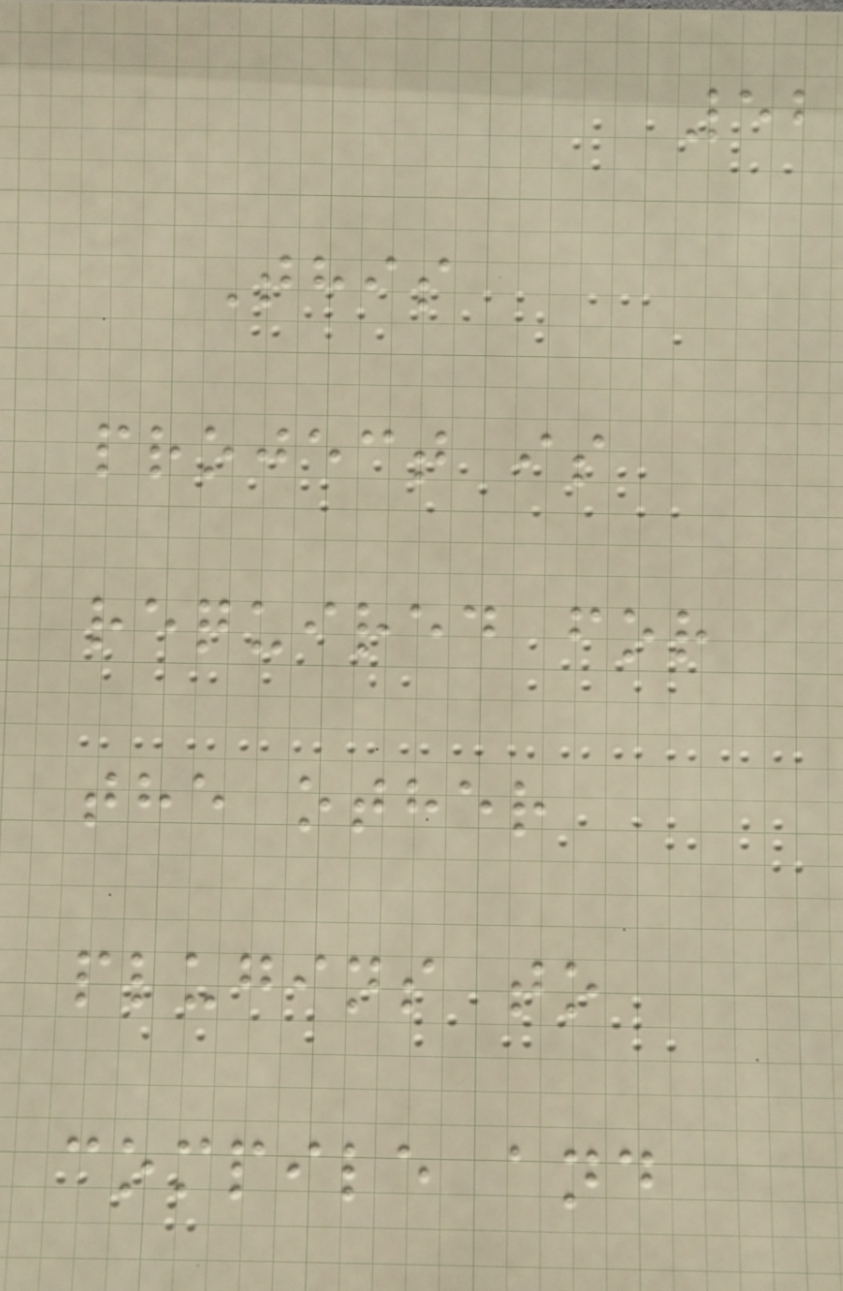52
This
project is
required for
the other
plugins to
compile and
